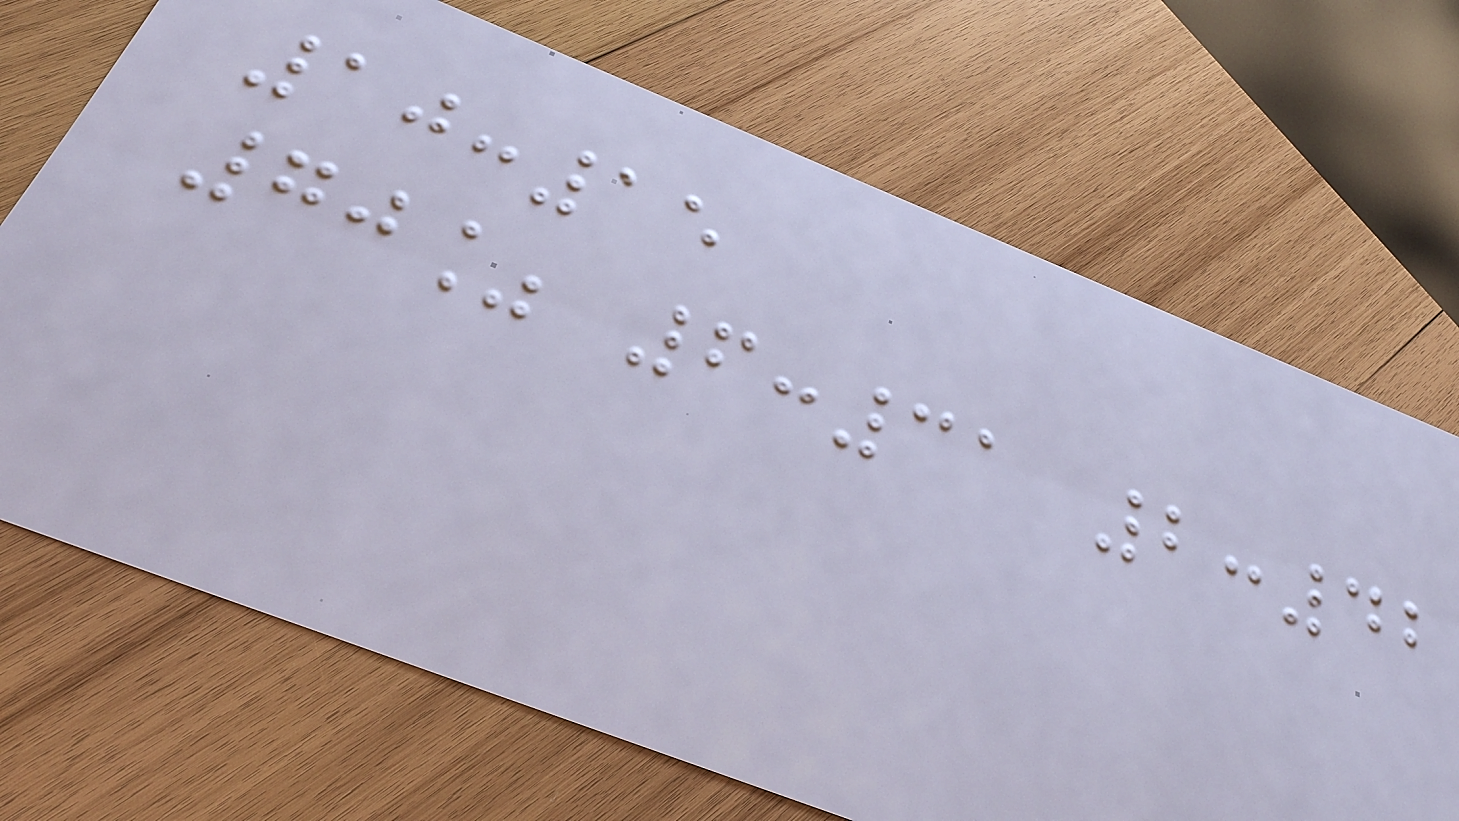10:15
70% 6:31 2:42
